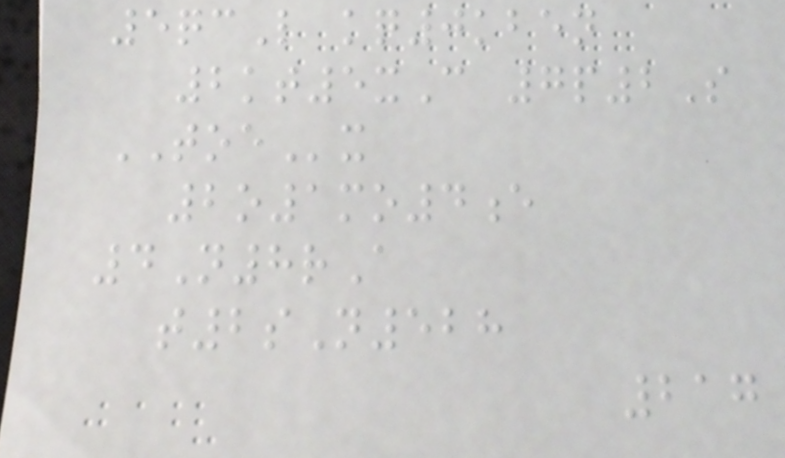5qcL kq0kben
2kt5xC 7p2S
TOEx
2o1mo4e
4N8rA
t2sN528
217
